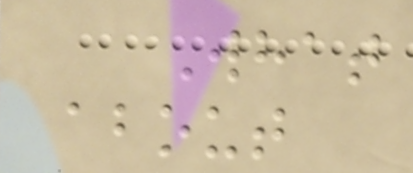What
about
